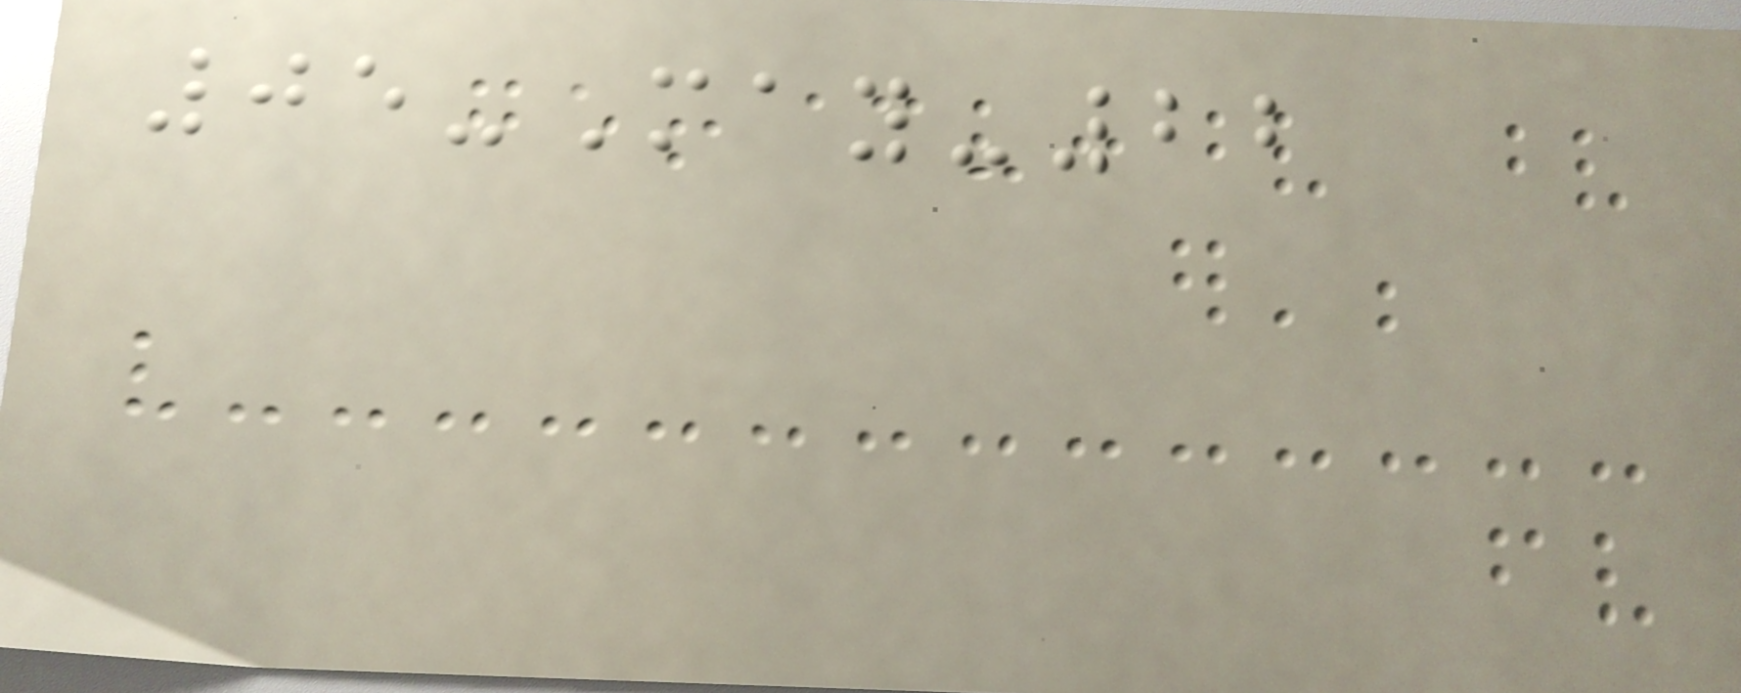05-May-22
